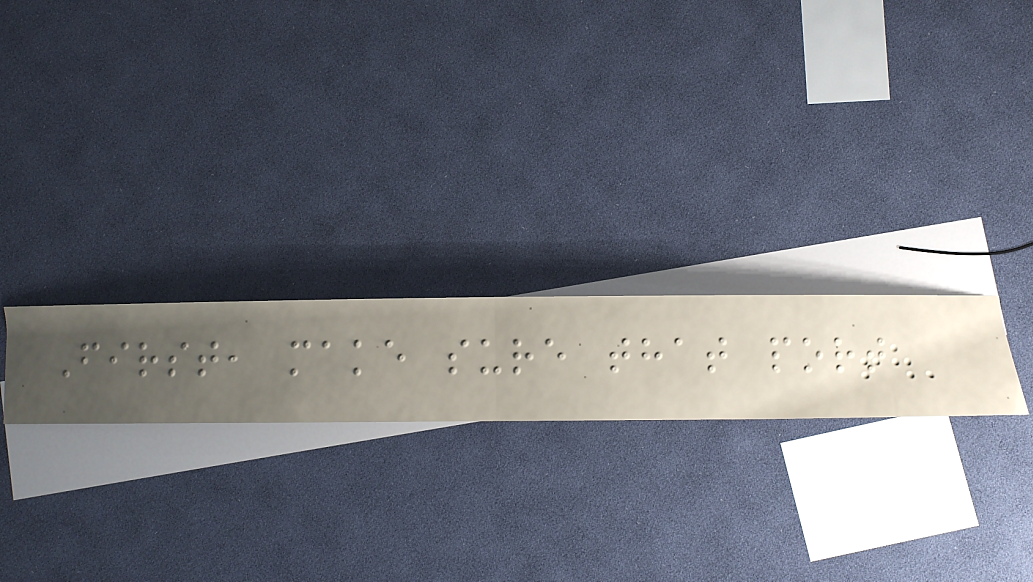First, make sure that port
